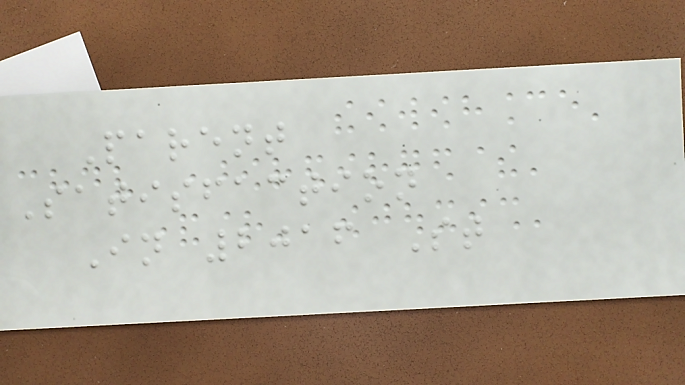Parent
Satisfaction
In 2016 St
